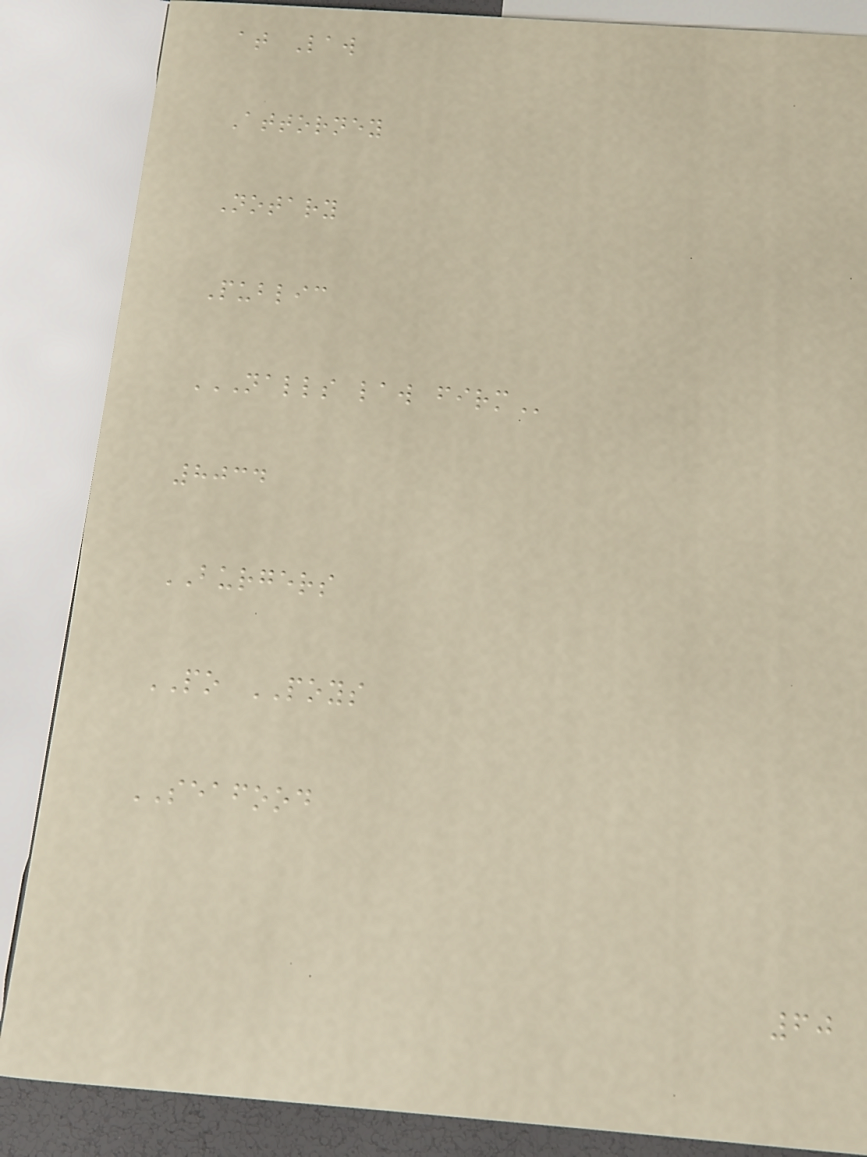at Law
Attorney
Notary
Public
NALLS LAW FIRM
8034
BURGERS
PO POYS
SEAFOOD
60
